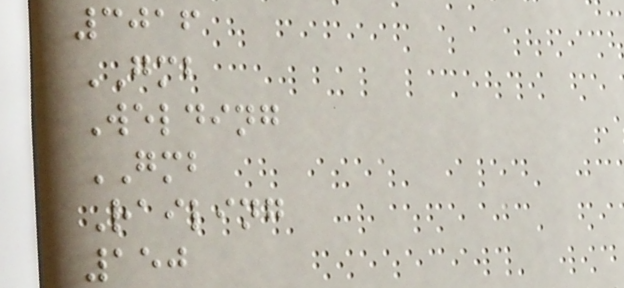3016
GMB
Welding
GMB
Railing
150
